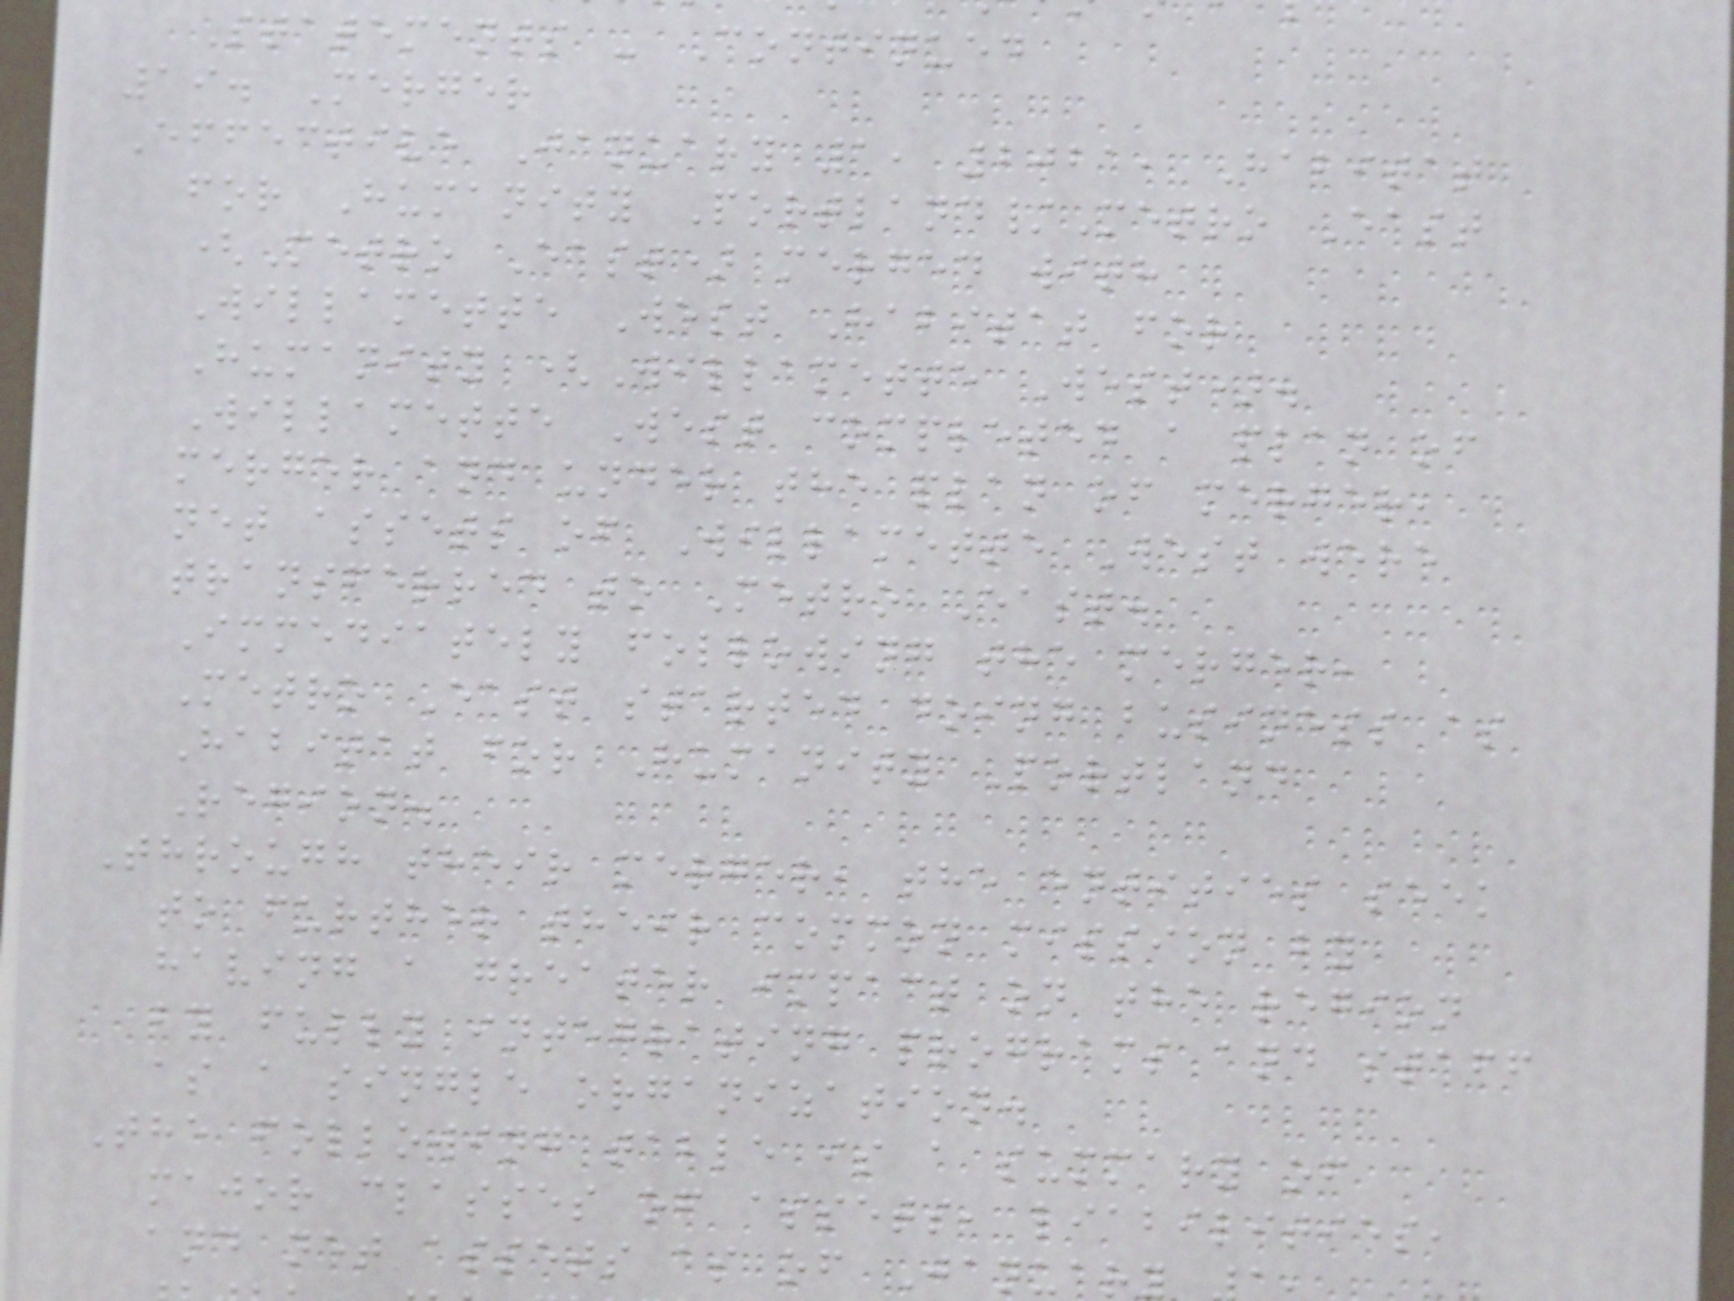Statements - Continued
19. Merger
Effective January 1, 2021, Habitat
for Humanity Portland/Metro East
(Metro East) merged with
Willamette West Habitat for
Humanity (Willamette West).
Willamette West completed a plan of
merger and under the plan of merger,
net assets of Willamette West were
transferred to Metro East.
Immediately following the merger,
Metro East started doing business as
Habitat for Humanity Portland
Region.
Through their merger, the entities seek
to further their common mission by
having a greater impact on the region
by fully integrating programs and staff
as a single organization.
The following table is a summary of
major classes of assets, liabilities,
and net assets as of January
